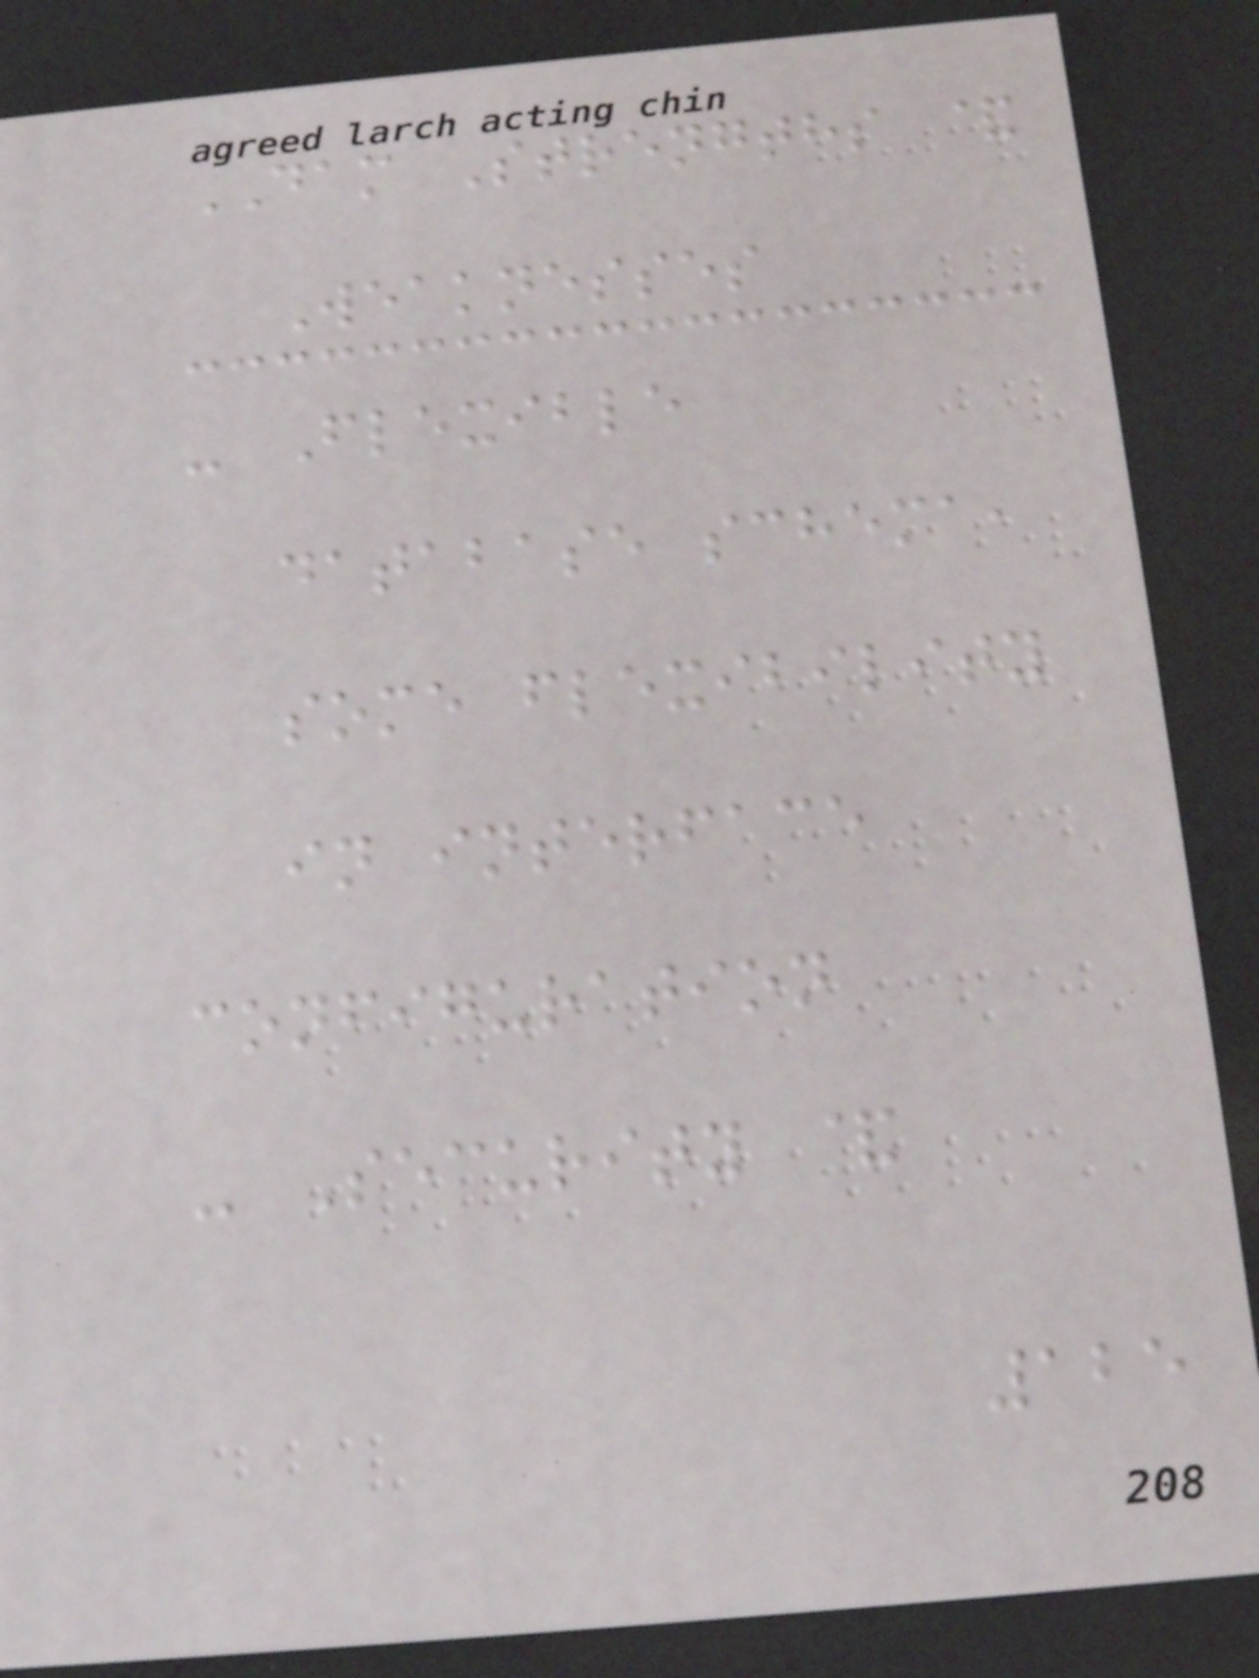DAM Strengths &
Weaknesses
- Flexible
database schema,
some flexibility
in interface
configuration
- Security &
125
